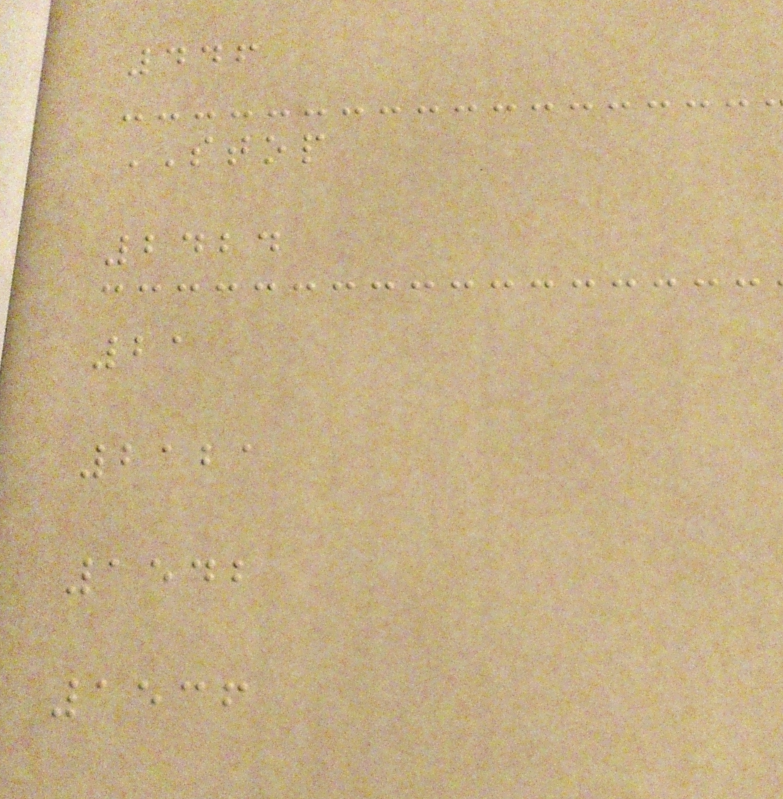446
STOP
2424
21
2121
1542
1536
